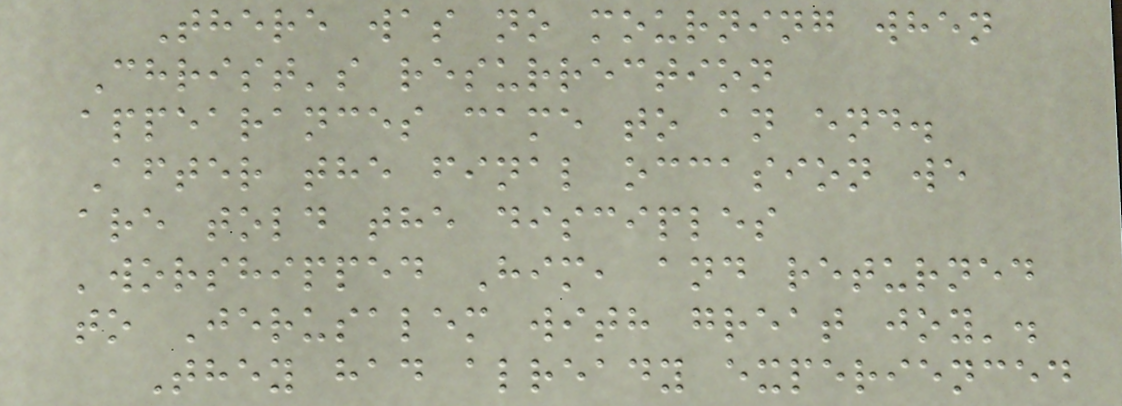There was no mourning when
Christ's resurrection
appearances came to an end.
After the final occasion we
are told the disciples
'worshipped Him, and returned
to Jerusalem with great joy'.
They had already experienced
